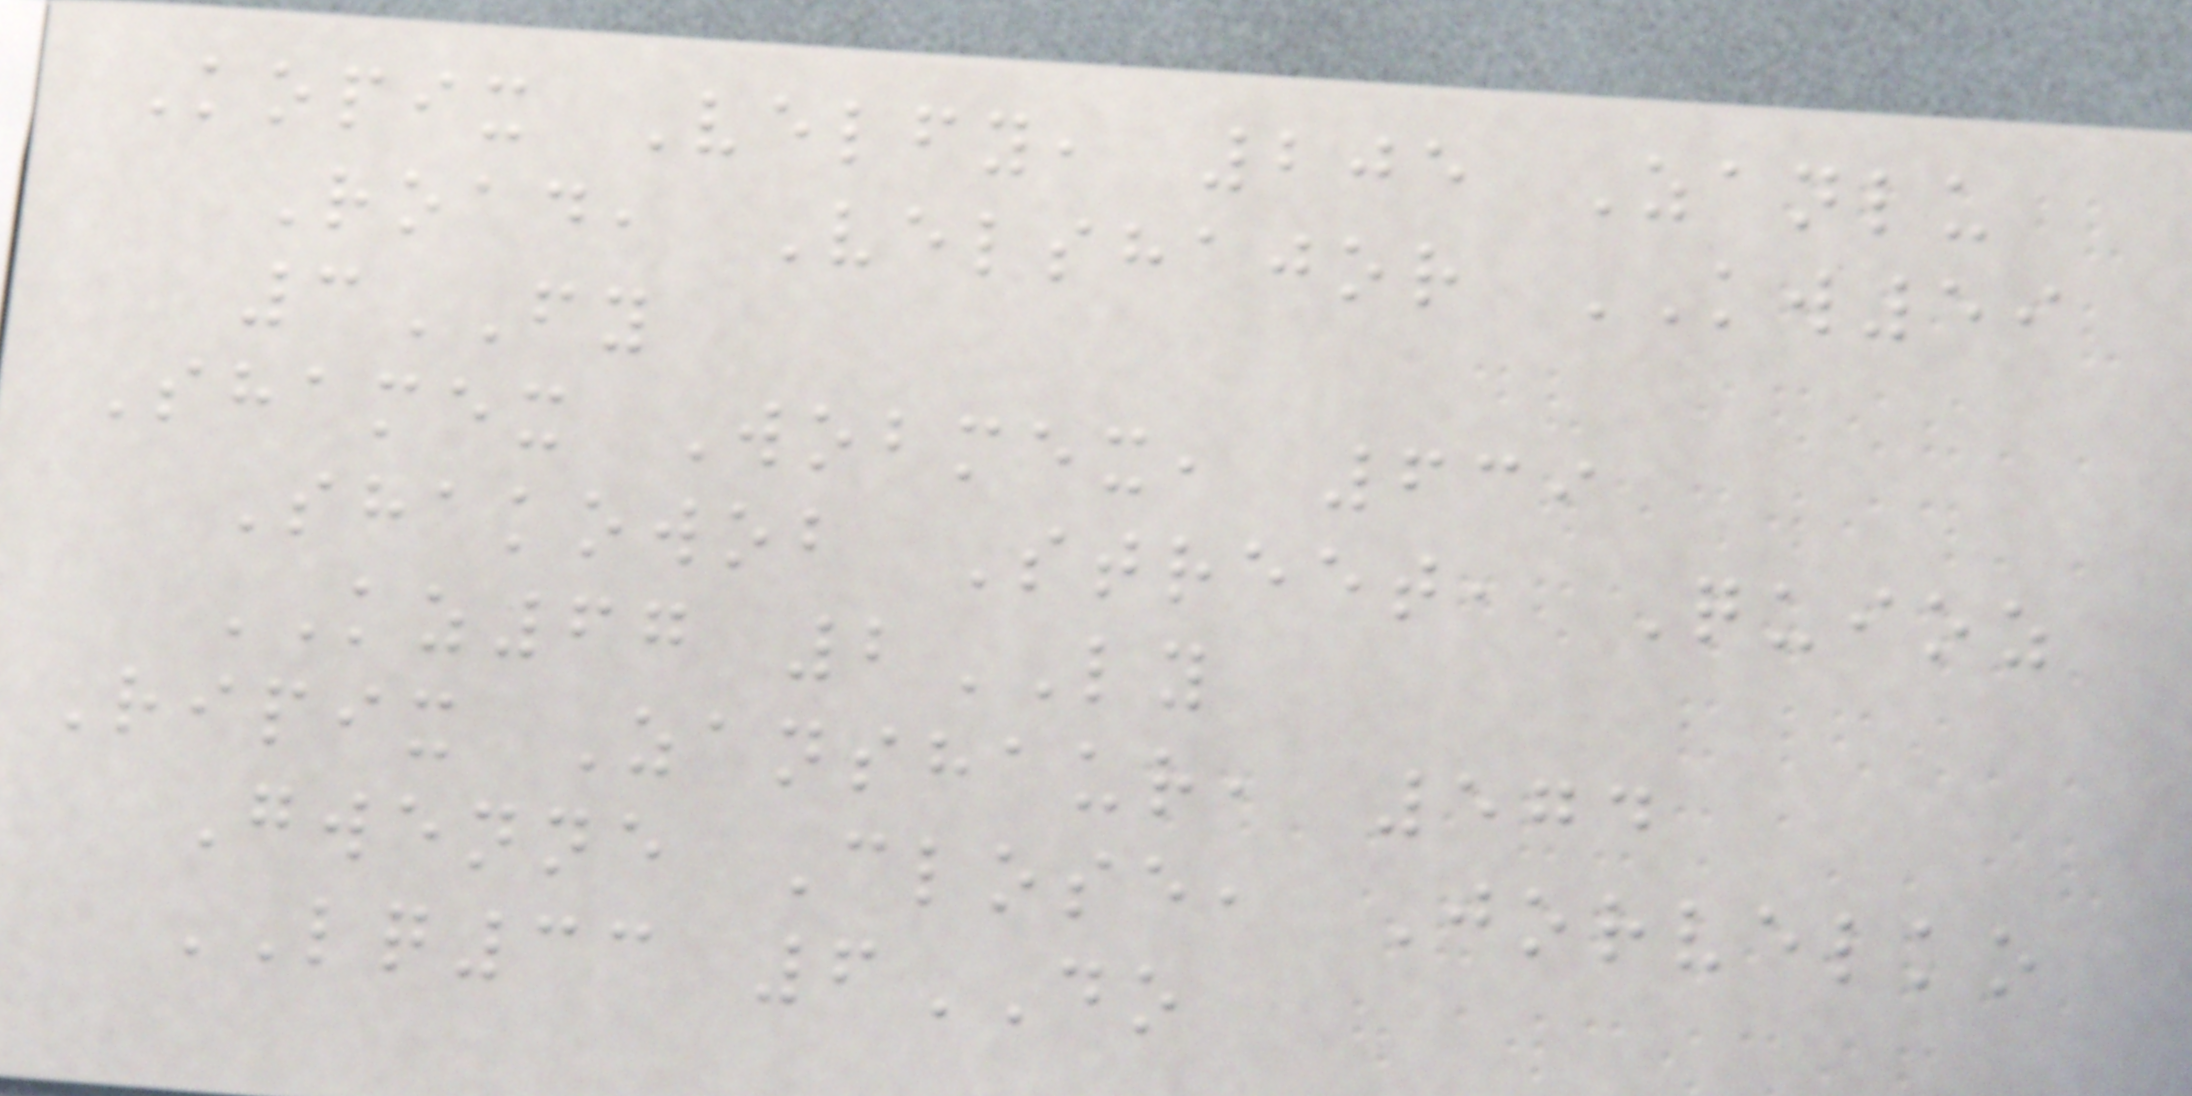Kopix Velfy, 205 Zanlu
Road, Velshajor KW59
3FY
Shamex Wobmex, 639
Shakowob Street, Quioz
KZ67 2LY
Ripix Zanshaur, 574
Gwenne Close, Jorvelko
LQ33 6DO
